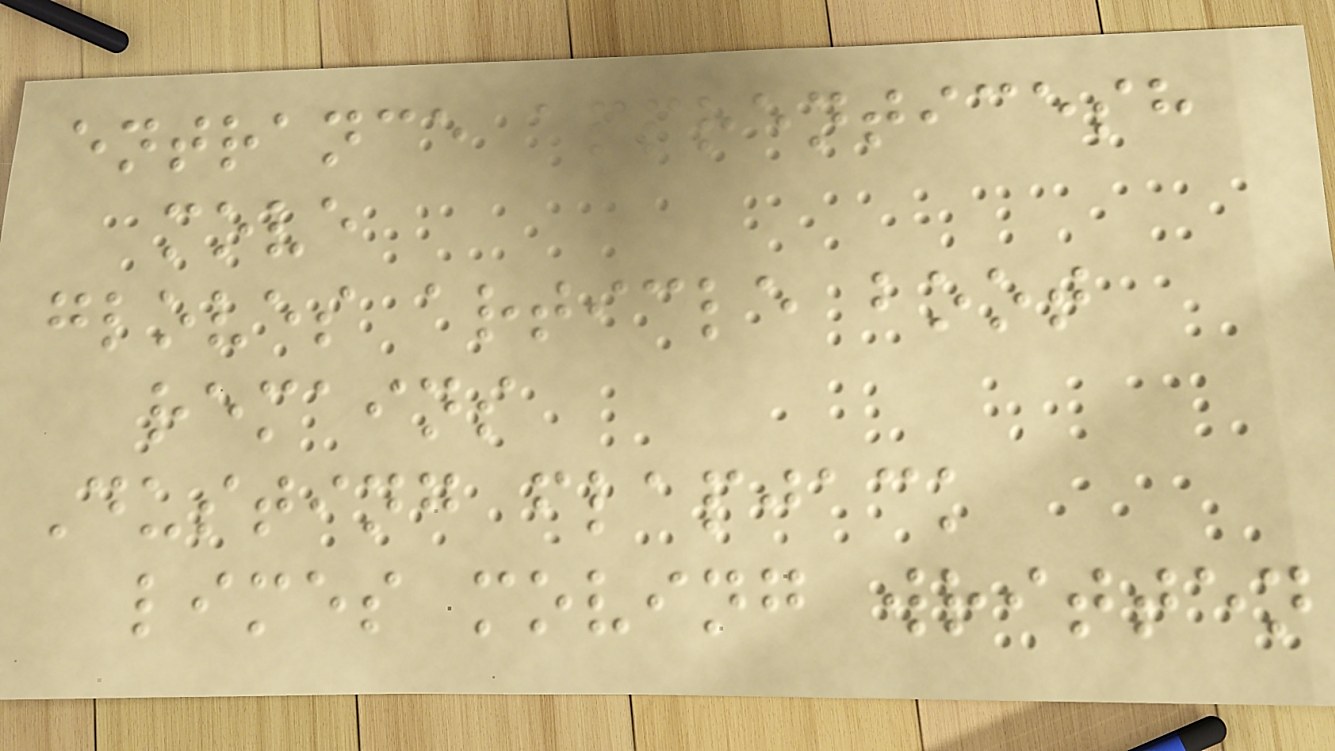entrance apprenticesh
move
gloves article boot
remains
Dusting flapjack
limes moving written
